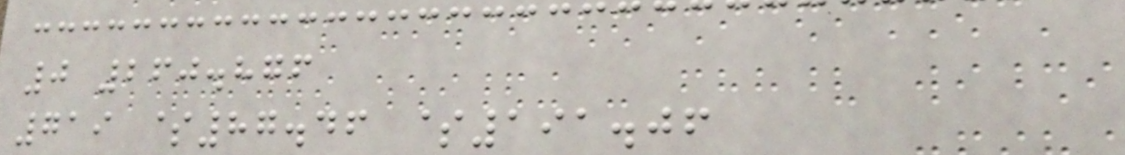0 260.876
719 $87.46 $191.06
